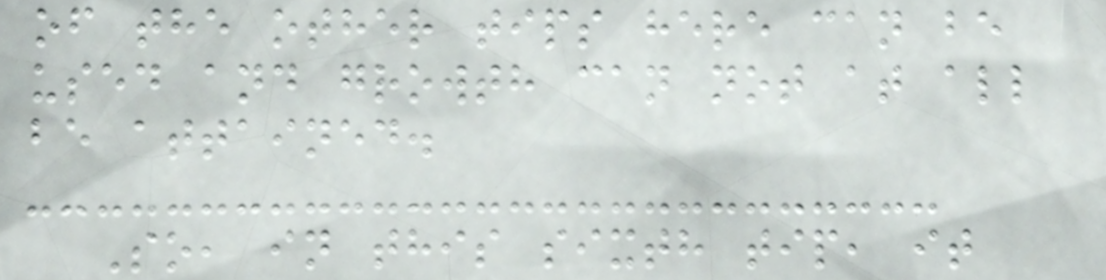of the other tips here can be
used and growth can not at all
be attained.
So, in this sixth tip, it
